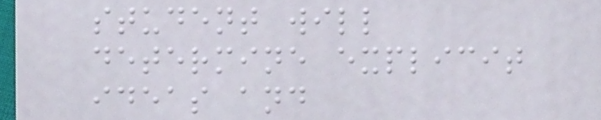student will
determine explicit
ideas and
